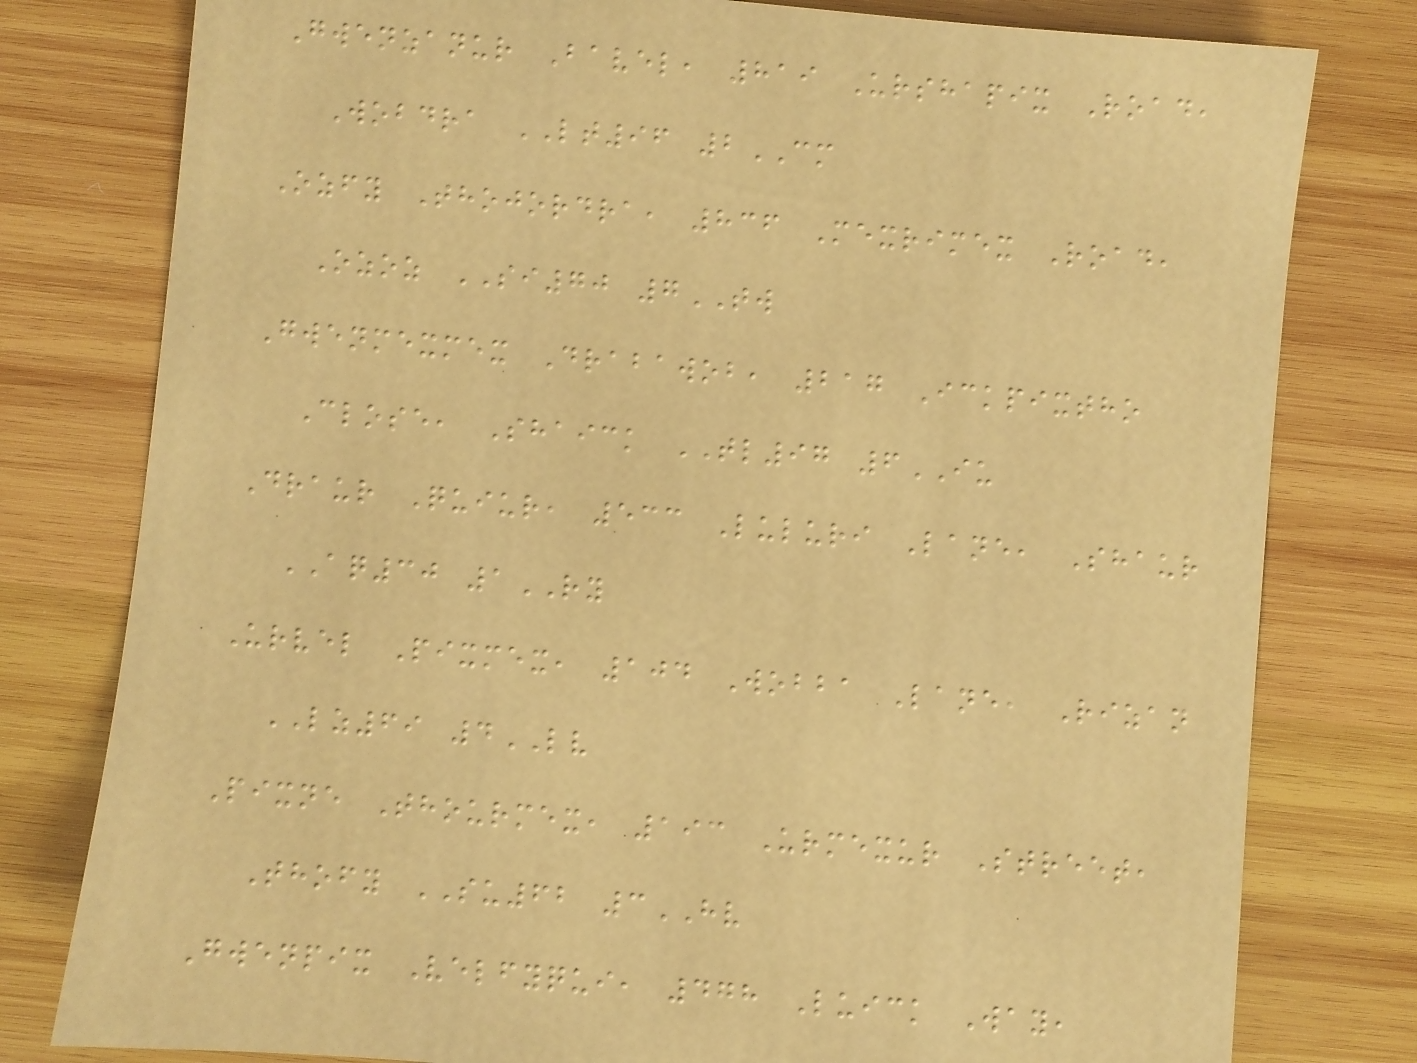Gwenzanur Bavel, 819 Urshapix Road,
Wobdra LT96 2CM
Ozfy Thojordra, 836 Mexrimex Road,
Ozoz SI70 7TW
Gwenmexmex Drabawob, 217 Ickpixtho
Close, Shaick TL97 6IU
Draur Quiur, 533 Luluri Lane, Shaur
AQ30 1RY
Urvel Pixmex, 104 Wobba Lane, Rizan
LZ69 4LV
Pixne Thourmex, 193 Urmexur Street,
Thofy SU62 3HV
Gwenpix Velfyqui, 478 Luick Way,
